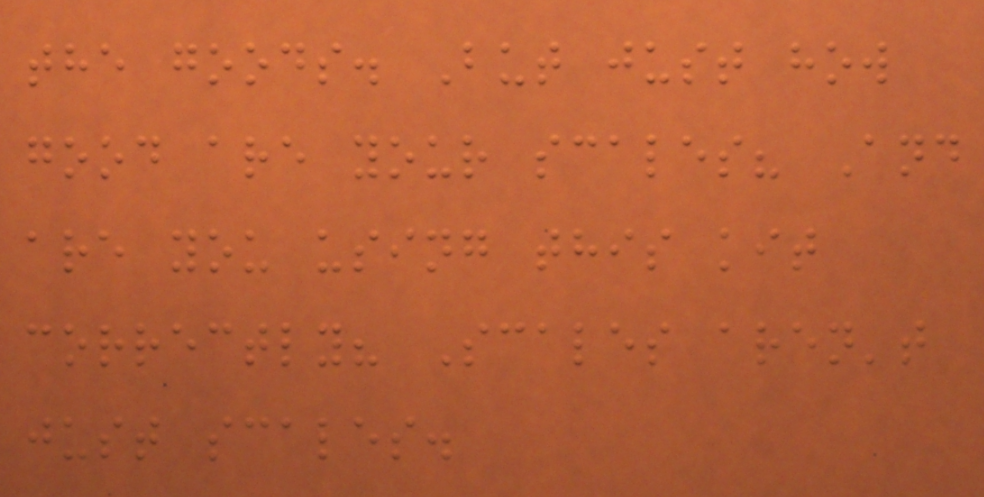the goods. But just how
good are your scales? And
are you using this kit
correctly? Scales aren't
just scales.
